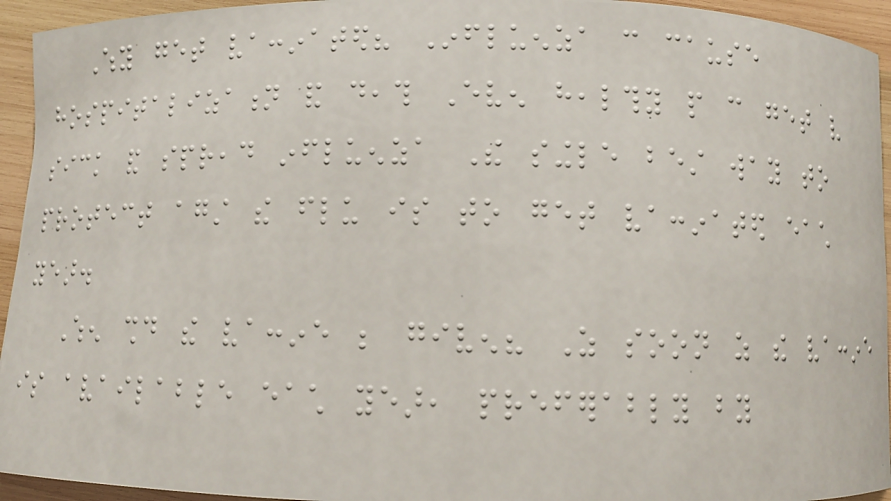Why get vaccinated? Influenza can cause
hospitalization and death Even healthy people can get very
sick and spread influenza The single best way to
protect against the flu is to get vaccinated each
year.
When should the vaccine be given? As soon as the vaccine
is available each year, preferably by
